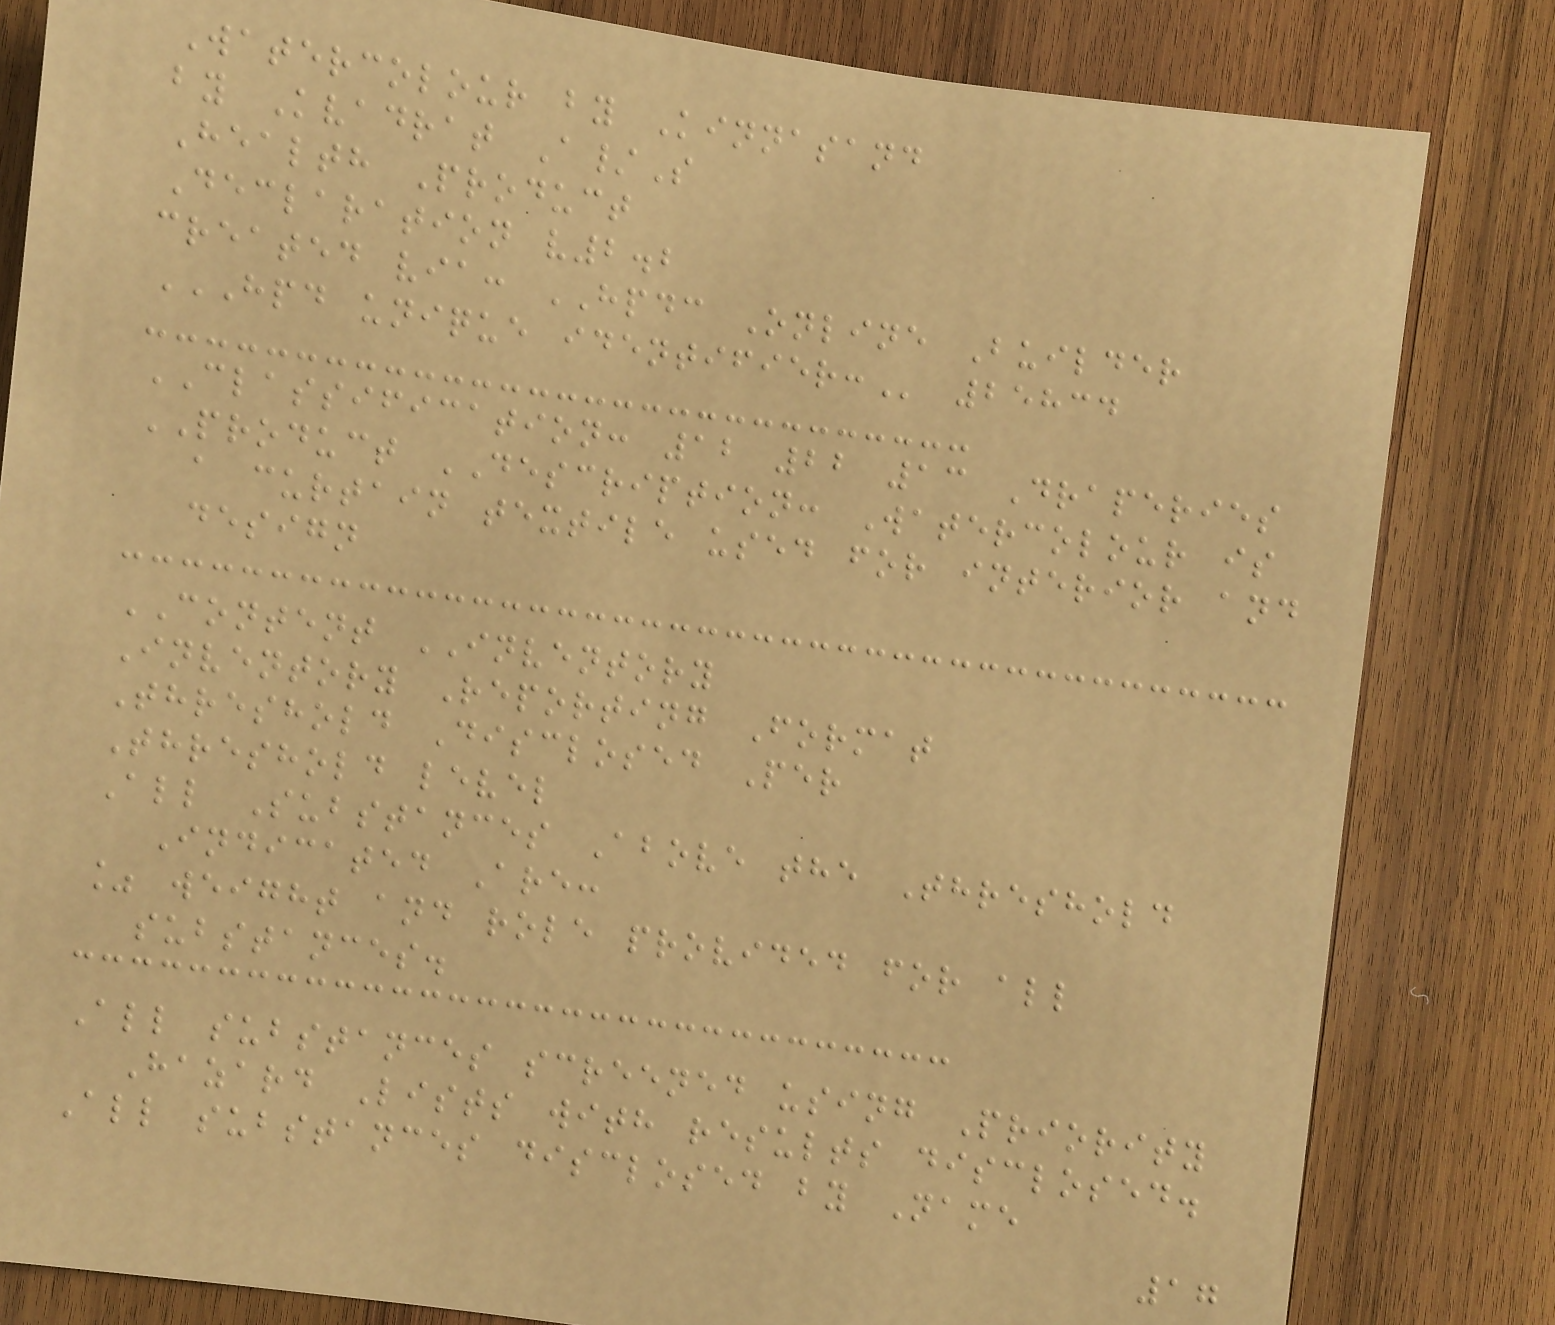Watercolour by Kinnasand
by Kvadrat A/S
Health Product
Declaration v2.2
created via: HPDC Online Builder
HPD UNIQUE IDENTIFIER: 25834
CLASSIFICATION: 12 22 13 Draperies
PRODUCT DESCRIPTION: Watercolour is
a curtain textile used for interior and
design
CONTENT INVENTORY
Inventory Reporting Format
Threshold Disclosed Per
Threshold level
All Substances Above the Threshold
Indicated Are:
% weight and role provided for all
substances.
All substances screened using Priority
Hazard Lists with results disclosed.
All substances disclosed by Name
17
